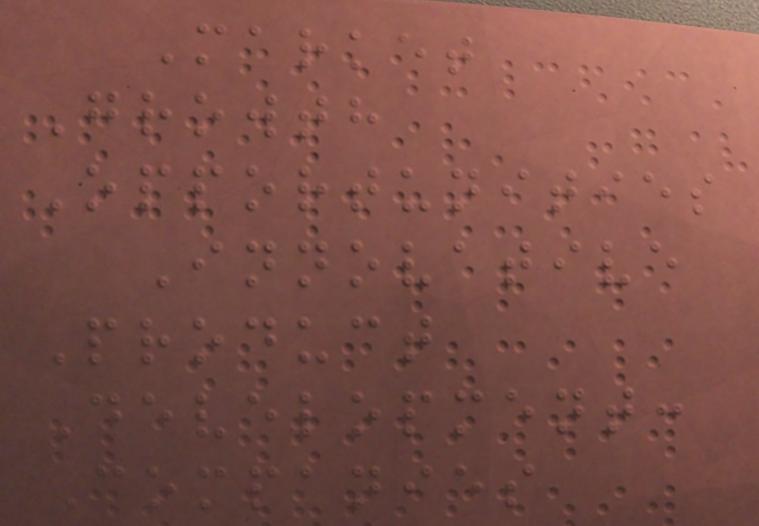Market
Growth
Opportunities
Innovative
Product
Development:
Companies
